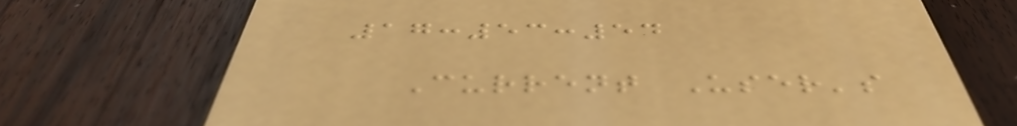17:53:54
Current User's
